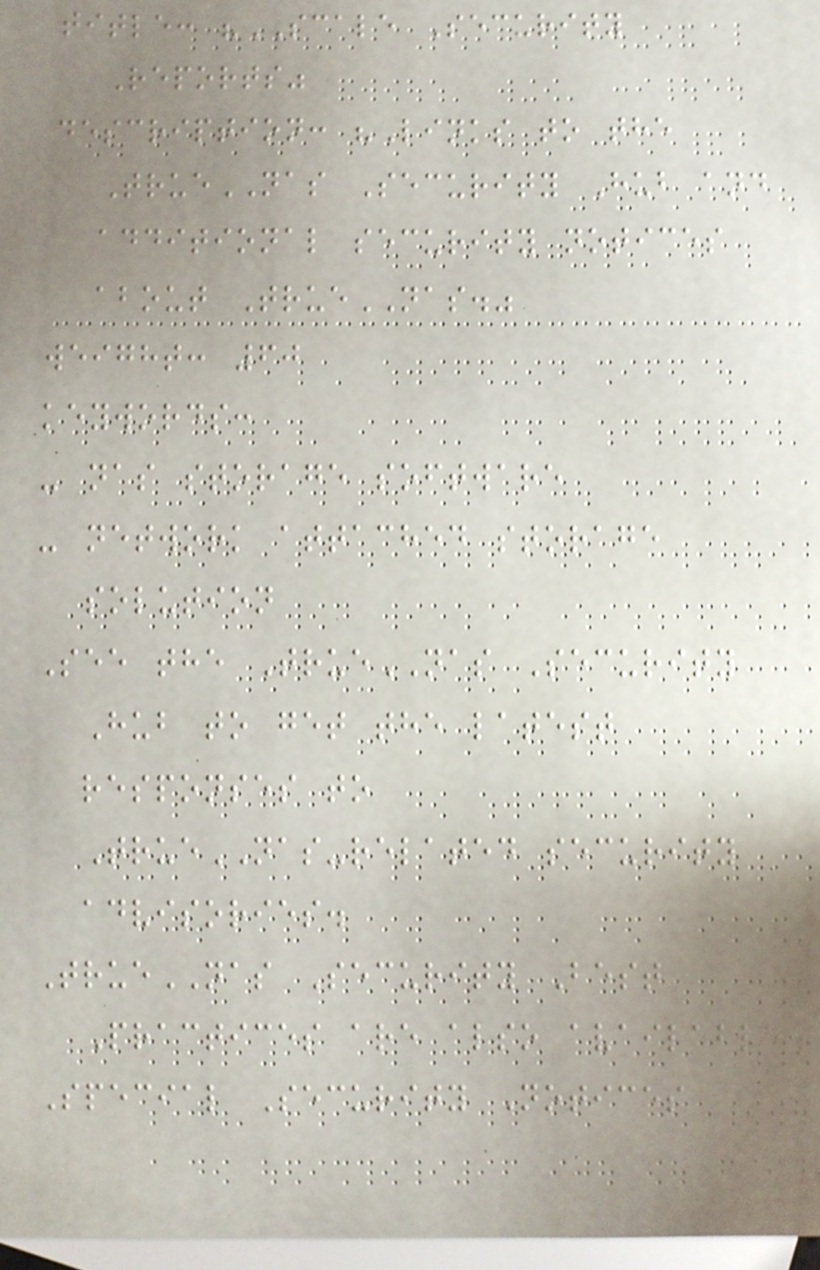title: "SCALE Security
Reports"
description: "Links to the
TrueNAS Security Hub and
additional security notices
about TrueNAS."
weight: 60
keywords:
- nas storage software
- network attached storage
solution
See the TrueNAS Security
Hub to get the latest
responses to
TrueNAS-related security
advisories.
TrueNAS Security Best
Practices are also available.
Special Security Notices
